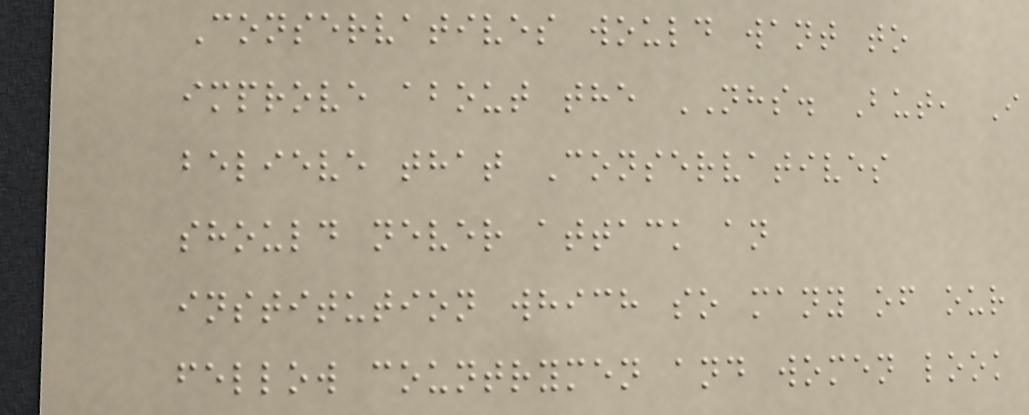Conservatives would want to
improve about the NHS. But, I
believe that Conservatives
should never attack an
institution which so many of our
fellow countrymen and women look
